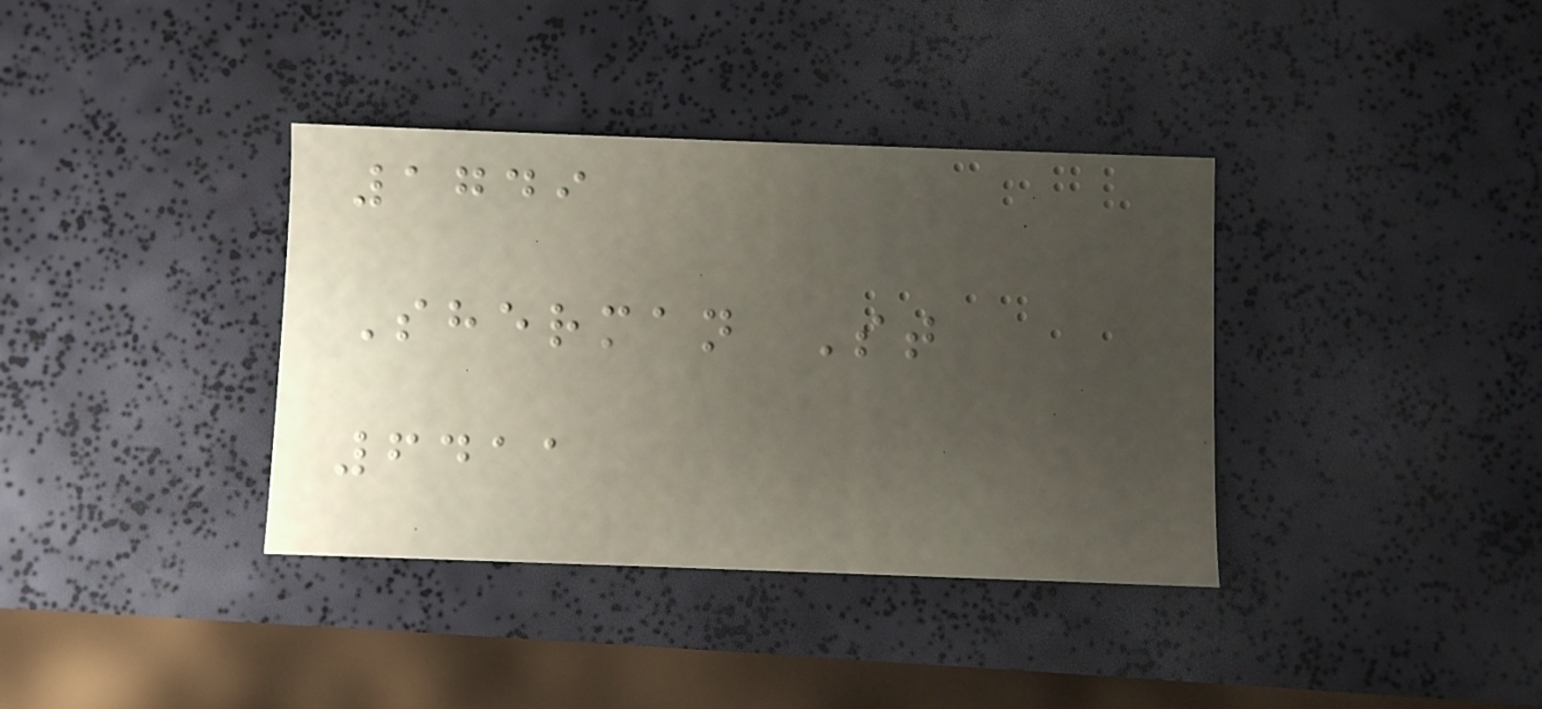1749
Sherman St
6411
